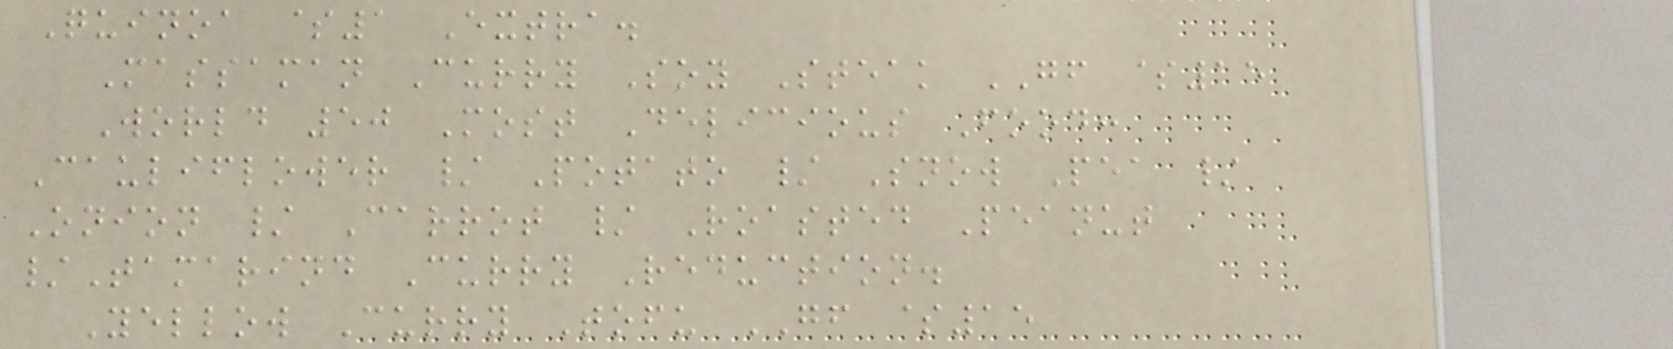Quinoa $1 Extra.
Massaman Curry Soy Steak GF $15
World 50 Most Delicious Food:
Cauliflower / Potato / Snow Pea /
Onion / Carrot / Roasted Peanut
/Tamarind Curry Reduction.
Yellow Curry Tofu GF $15
